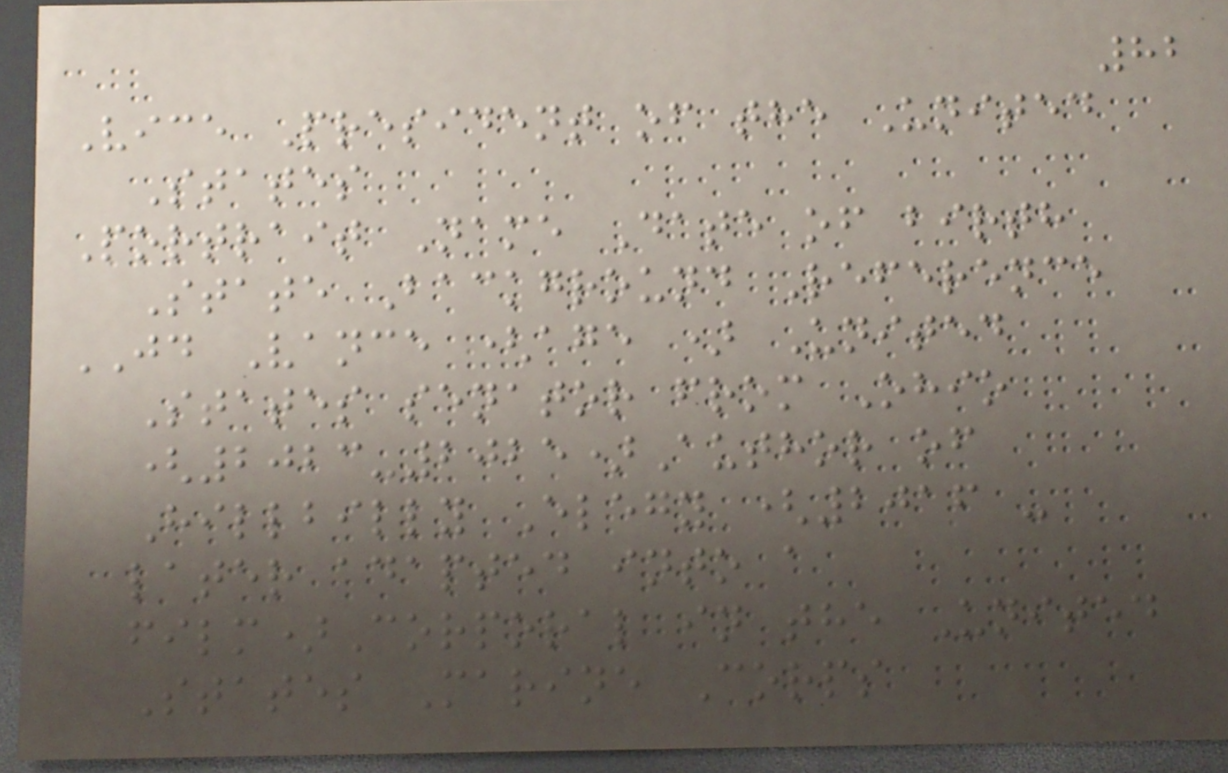82
Vice President of the United
States
Portrait Name Date of birth
State Background Reference
JD Vance (age ) United
States senator from Ohio
(2023-2025)Author of
Hillbilly Elegy (2016 -
later adapted into a
film)Corporal in the United
States Marine Corps
